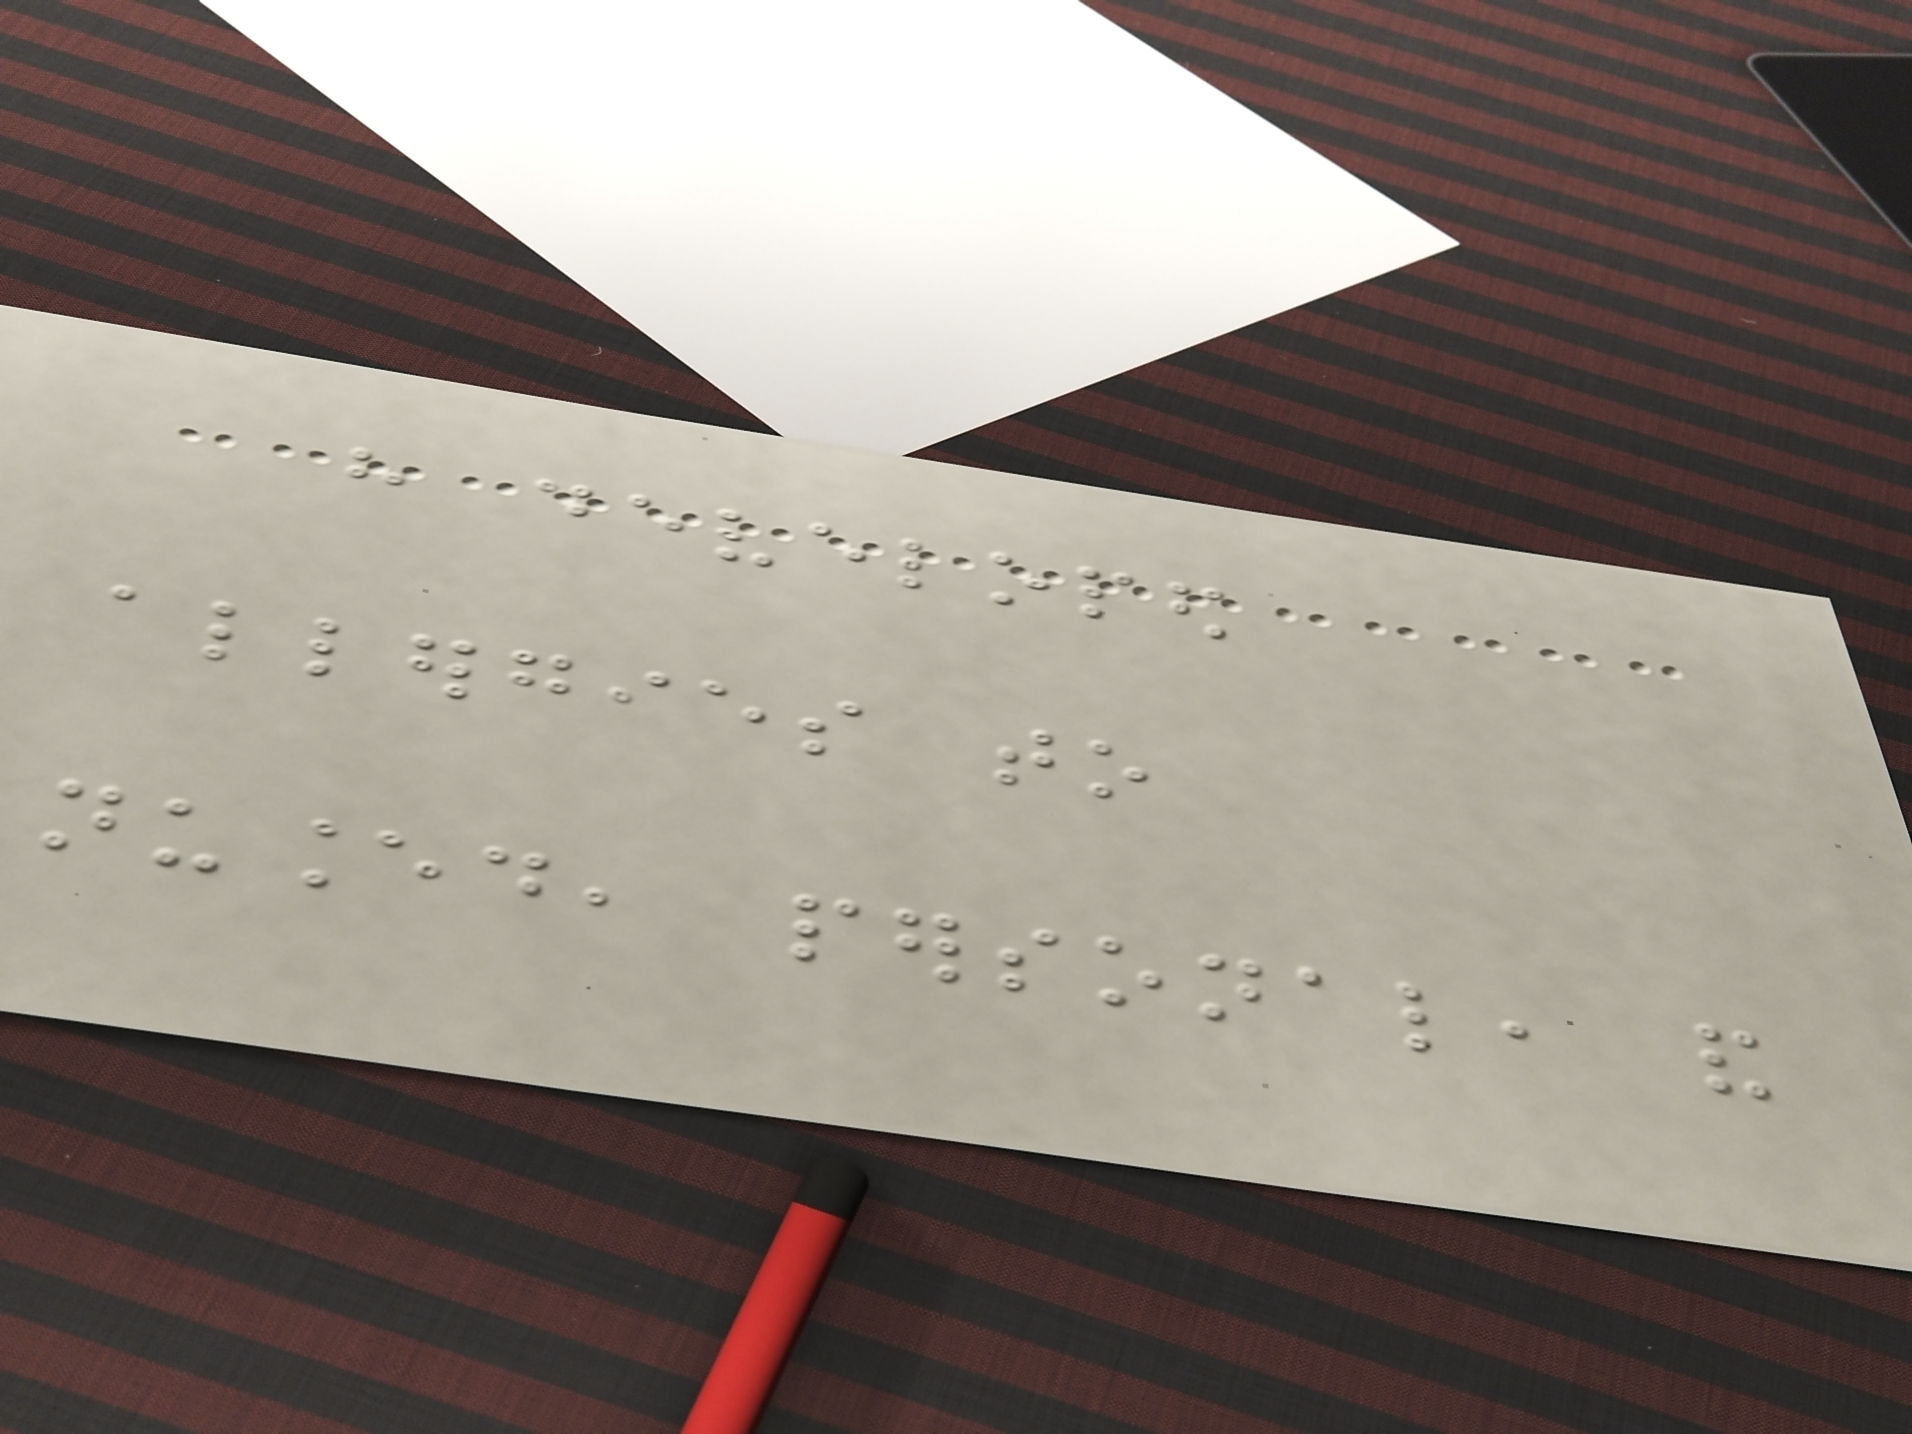have developed
allergies to
nuanced, personal, and
